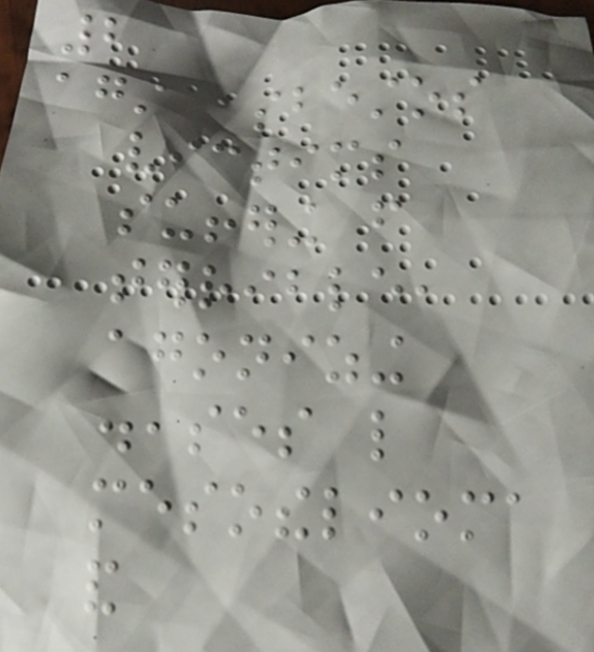2
against asbestos
victims
suffering from
terrible,
agonizing
diseases like
mesothelioma
and
